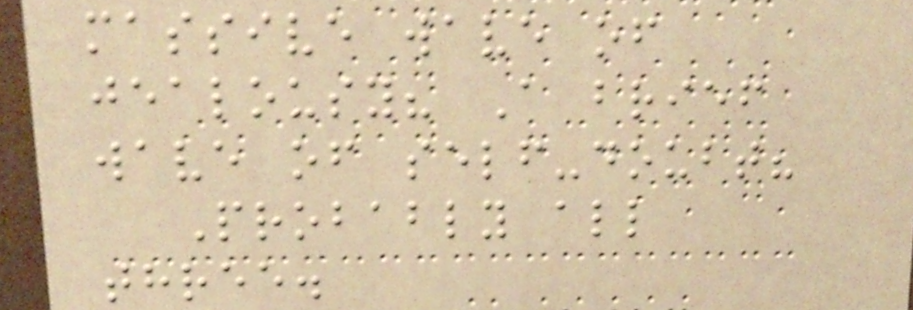massive wave of
jealousy? A brief
wave of self-doubt?
Probably all
three.
